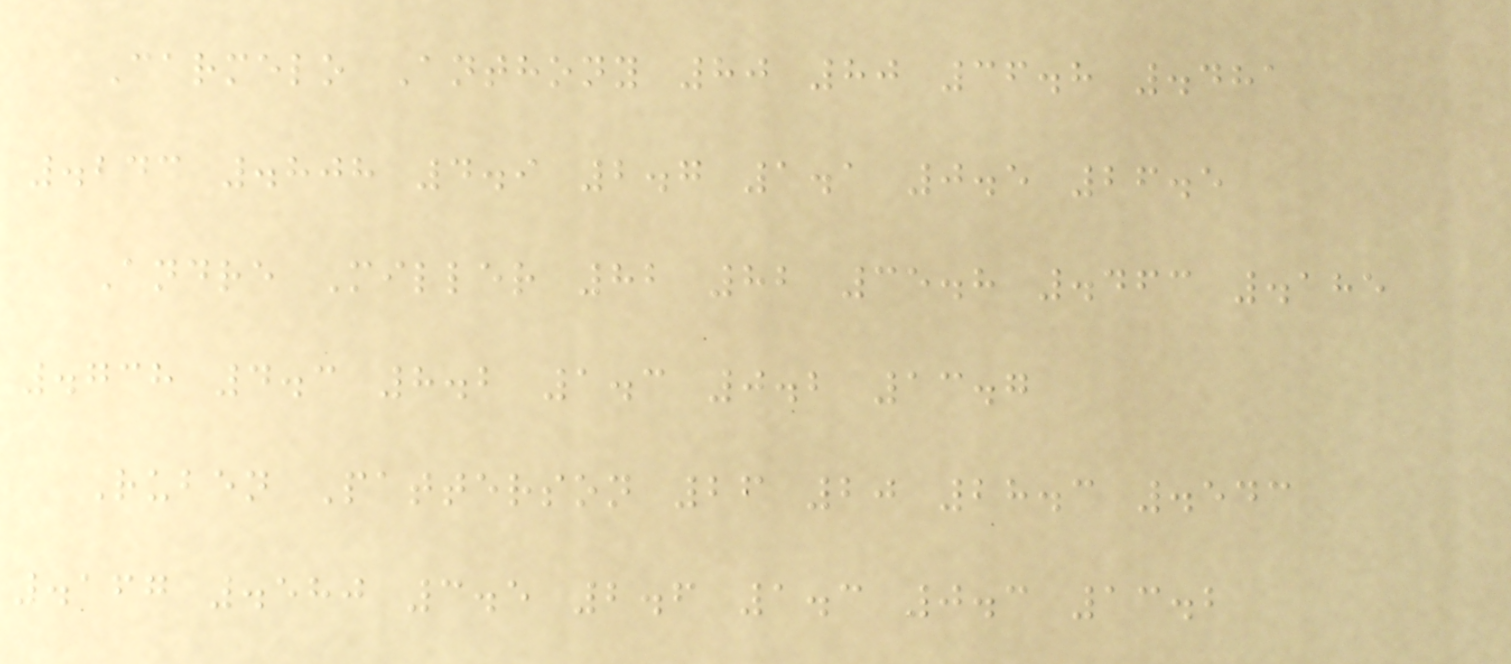Carmelo Anthony 80 80 36.8 .481
.243 .808 4.9 2.7 1.1 0.5 26.5
Andre Miller 82 82 35.8 .463 .185
.738 4.3 8.2 1.3 0.2 13.7
Ruben Patterson 26 20 28.3 .543
.167 .580 3.5 2.6 1.3 0.3 13.2
